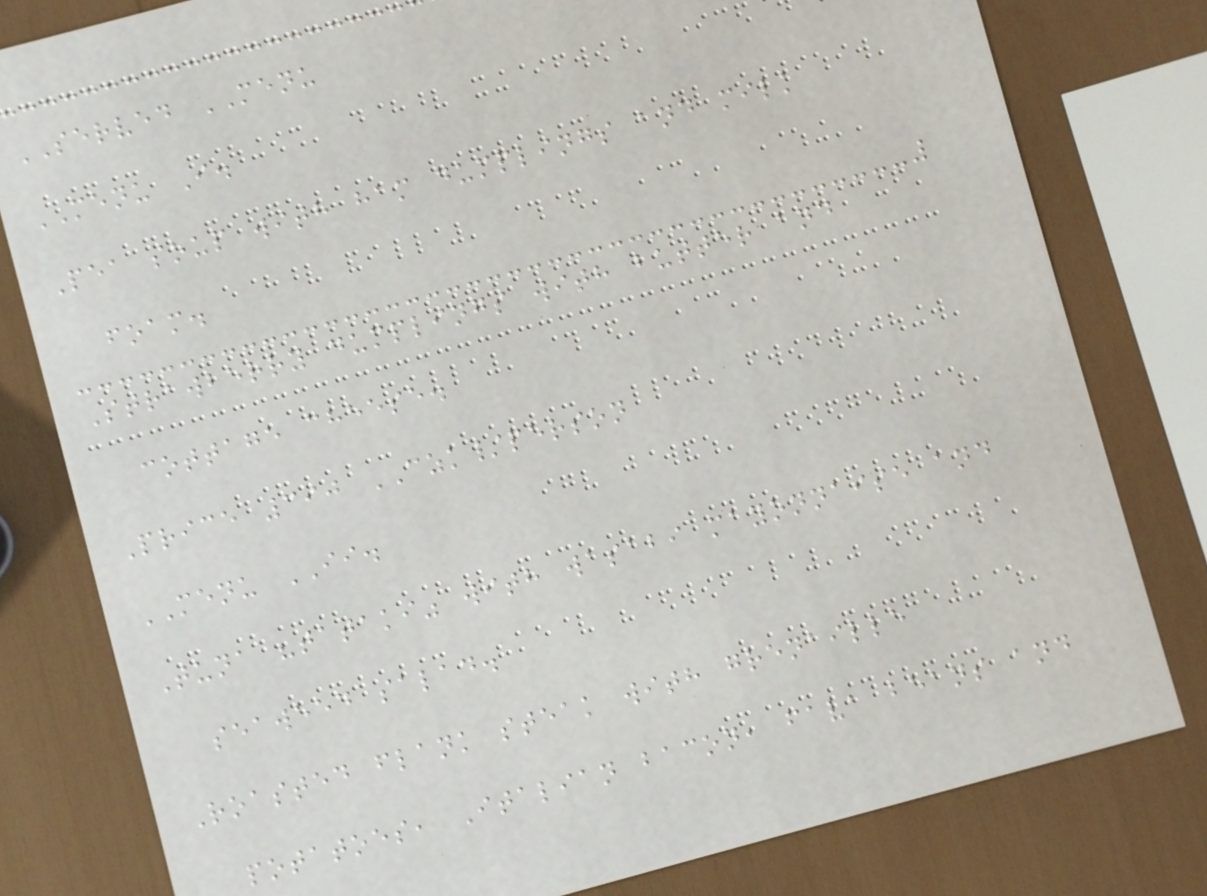SERVED MENU
MENU I.
Pea soup with ham dumplings and milk
foam.
Strawberry dumplings with butter and
cottage cheese.
Price 390 CZK/person
MENU II.
Tuna "tataki" with wasabi mayonnaise and
seaweed salad.
Roasted flank steak with grenaille
potatoes, Italian bacon, fava beans and
